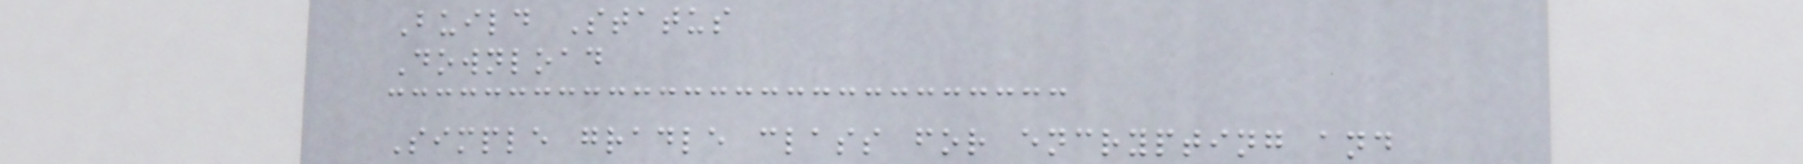Build Status
Download
Simple gradle class for encrypting and
